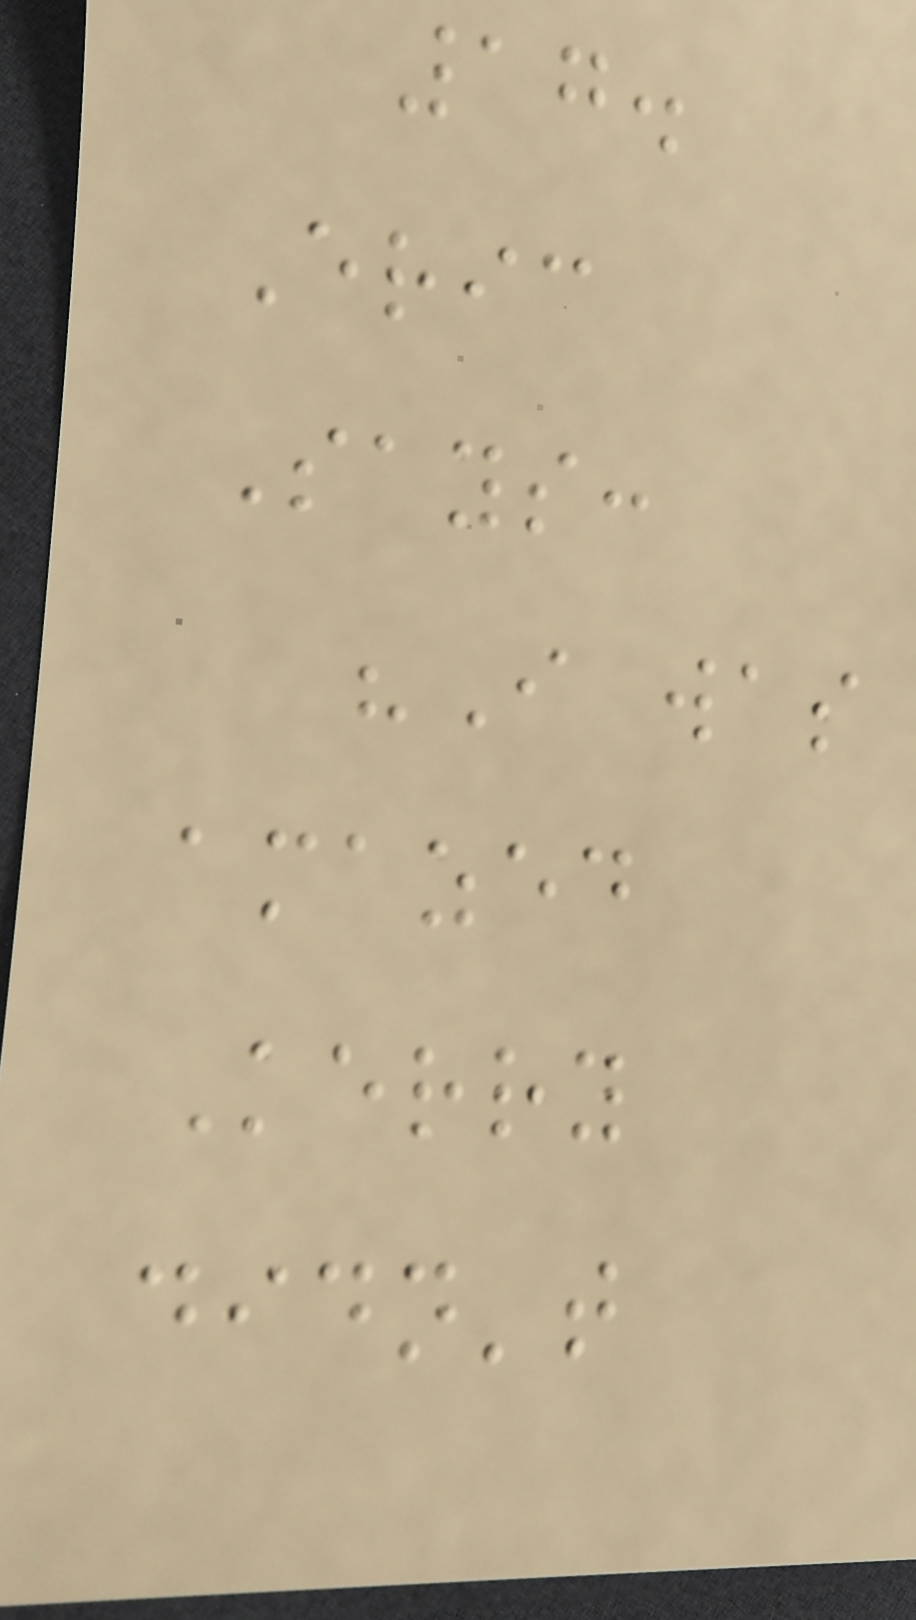17.
Eric
Says:
"I was
amazed
Kerry
didn't
